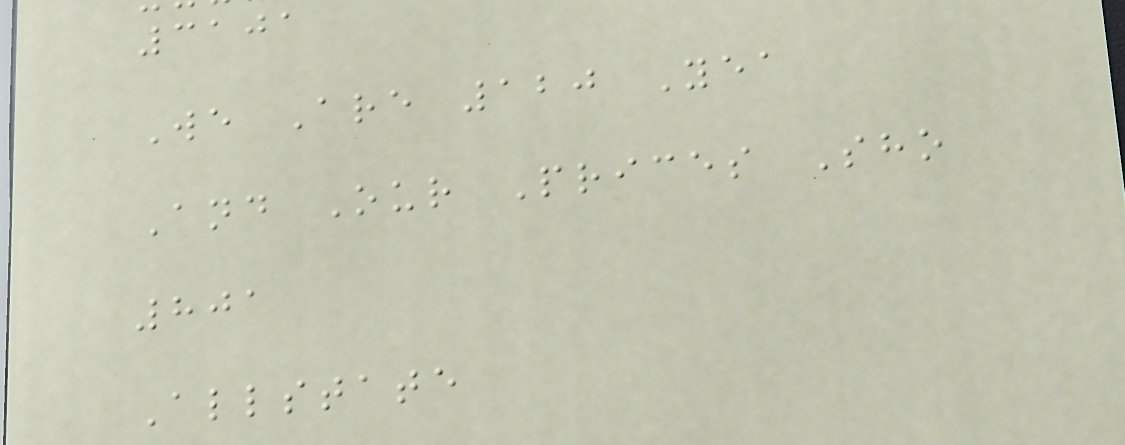3101
We Are 120 Yea
And Our Prices Sho
801
Allstate
